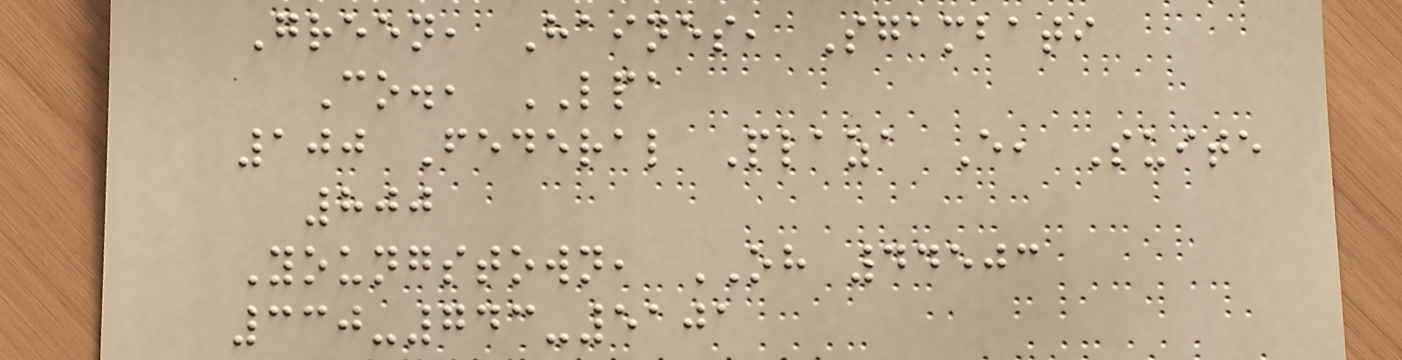Green, Haines, Sgambati
Co., LPA
100 Federal Plaza E, Suite
800
Youngstown, OH 44503
330-743-5101
